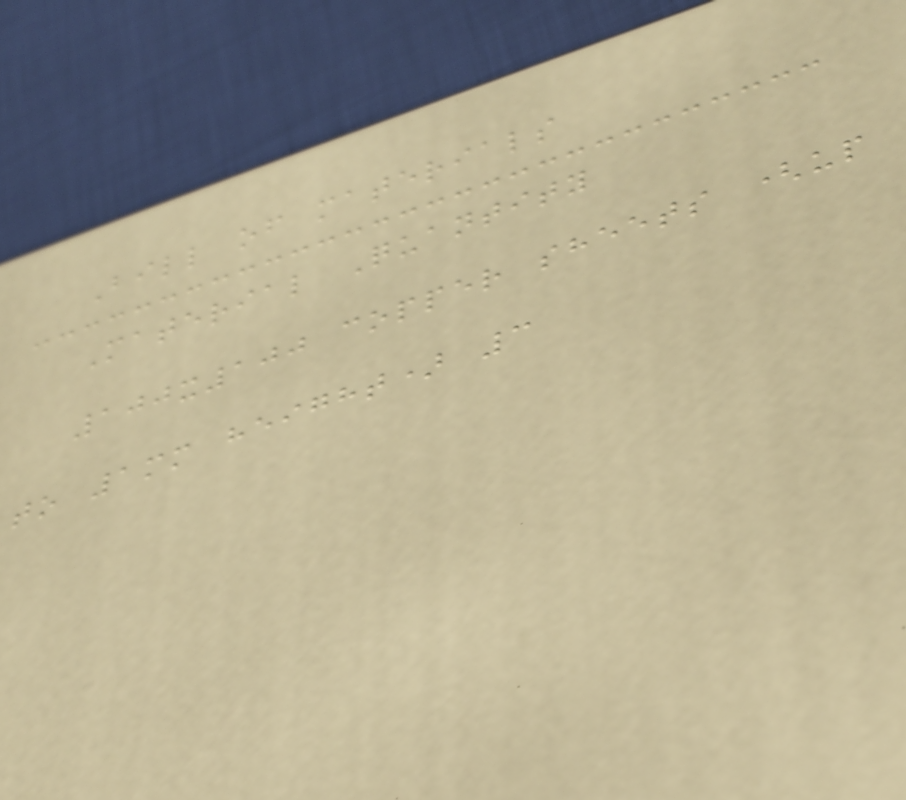Bill of materials
Material Quantity
100x100 copper sheets (up
to 1mm height) 3
